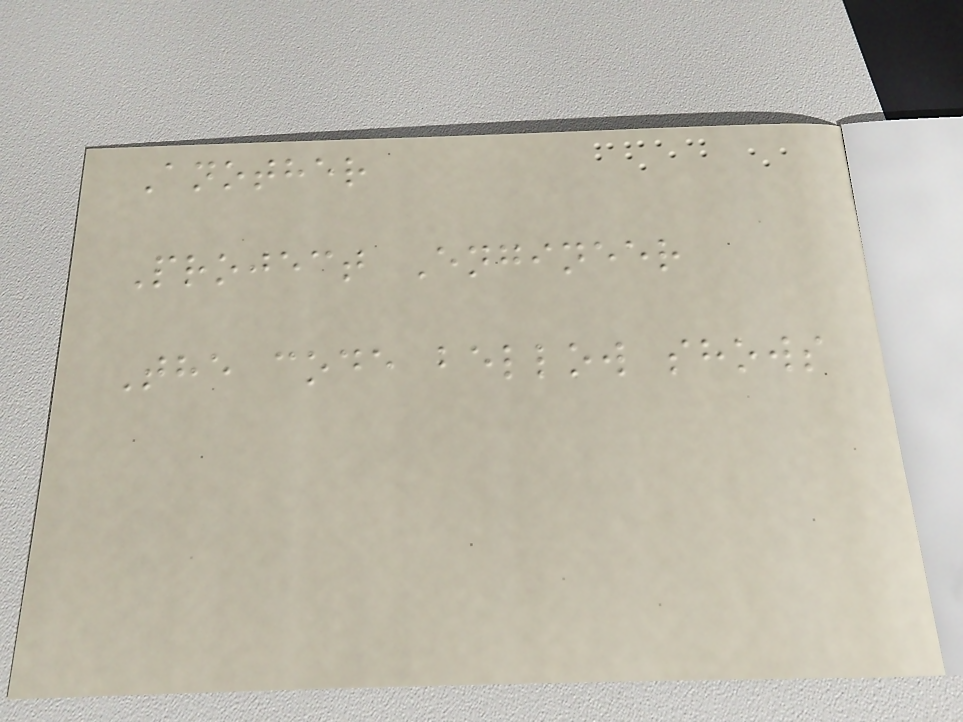Another
Project Engineer
The code bellow shows
